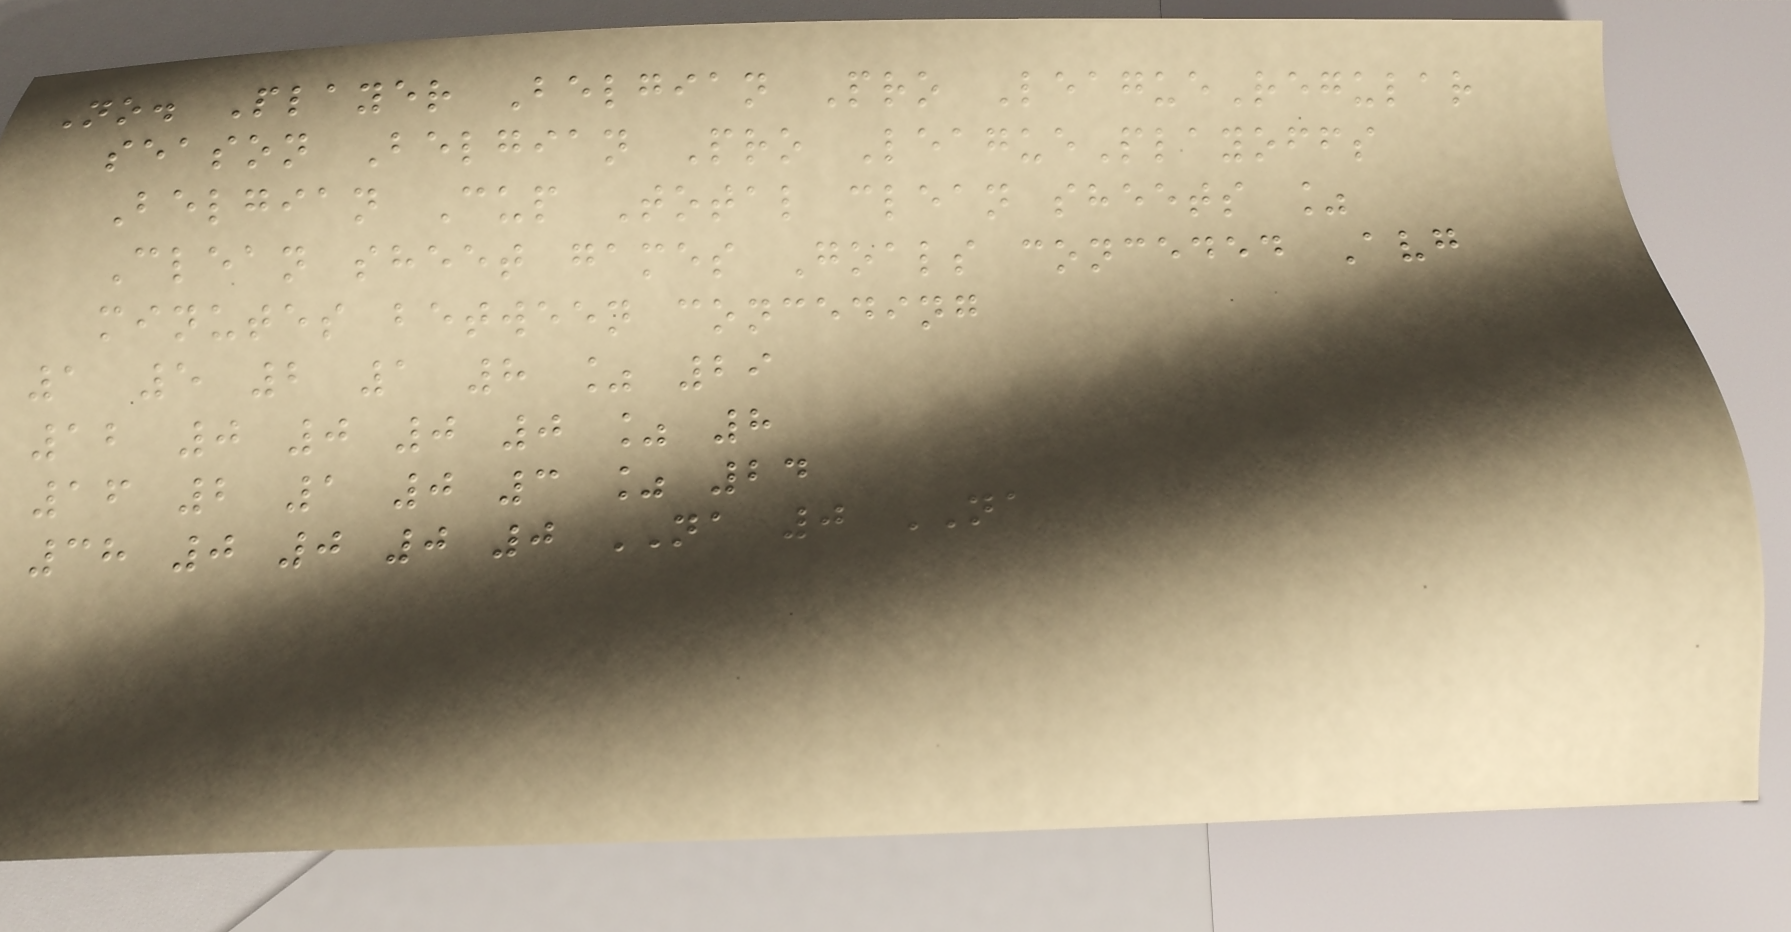No. Player Belgian Pro LeagueRegular
season Belgian Pro LeaguePlayoffs
Belgian Cup Total clean sheets %
Clean sheet games Goals conceded Avg
minutes between conceding
1 5 2 1 8 % 29
12 0 0 0 0 % 8
16 2 1 0 3 % 24
38 0 0 0 0 NA 0 NA
